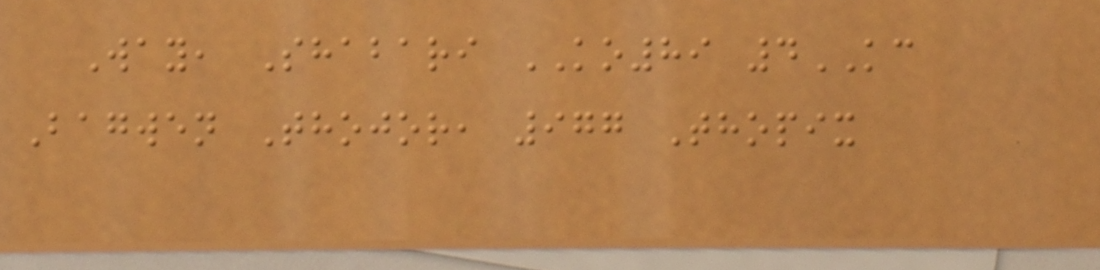Way, Shabari KO89 4KC
Bagwen Thojor, 977 Thopix
